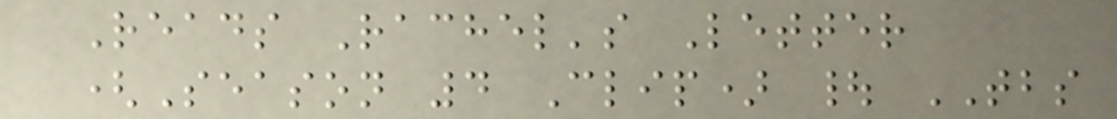Reads Rachel's Letter
(Season 4 Clip) | TBS
